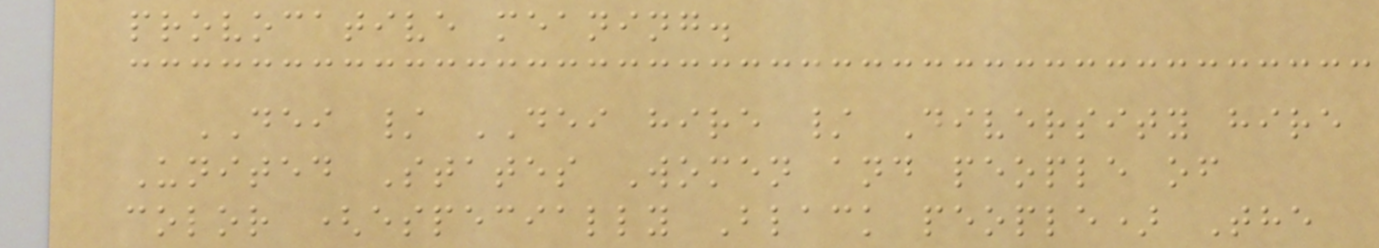provocative meaning.
DEI / DEI hire / Diversity hire
United States Women and people of
color (especially Black people) The
